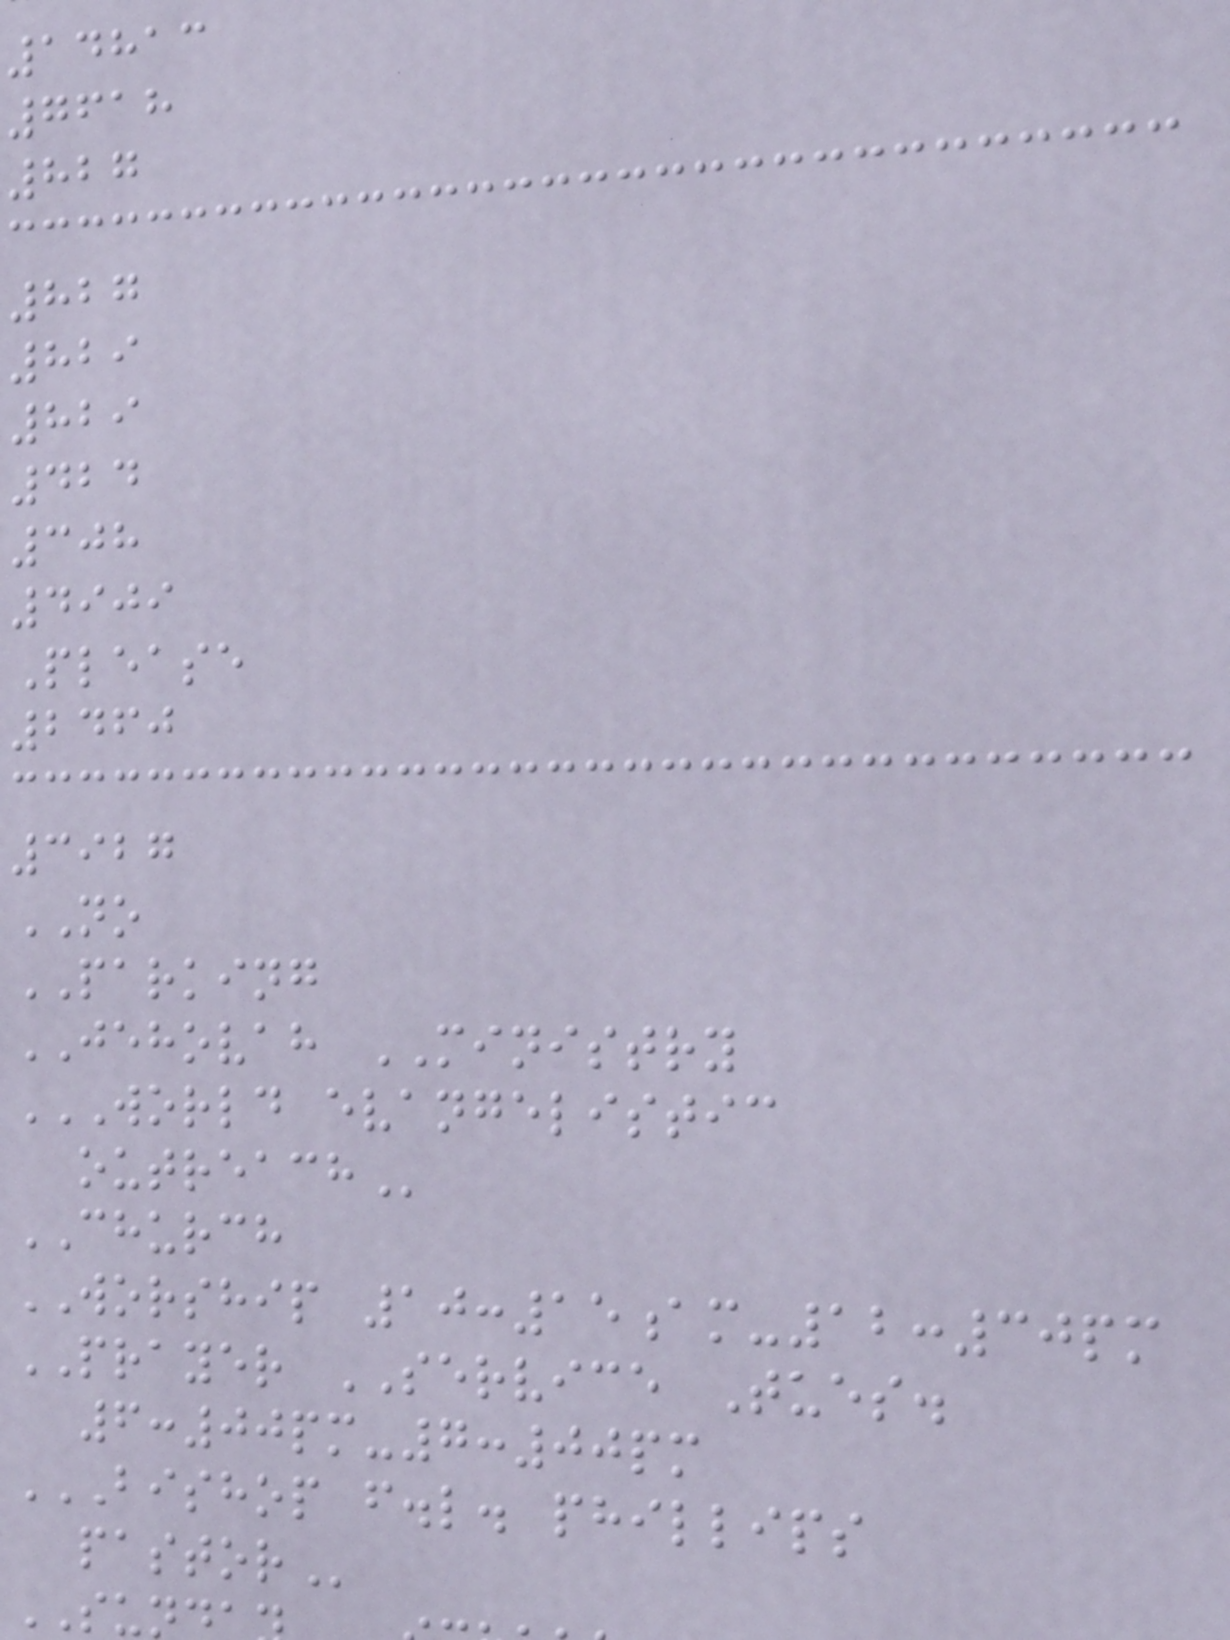14813
7618
827
827
829
829
424
308
4909
Please
2460
3927
NO
PARKING
JEHOVAH MINISTRY
WORLD EVANGELISTIC
CHURCH
WORSHIP 10:15am-12:30pm
PRAYER SERVICE Tues.
6:00pm-7:00pm
BISHOP F.L. PHILLIPS
